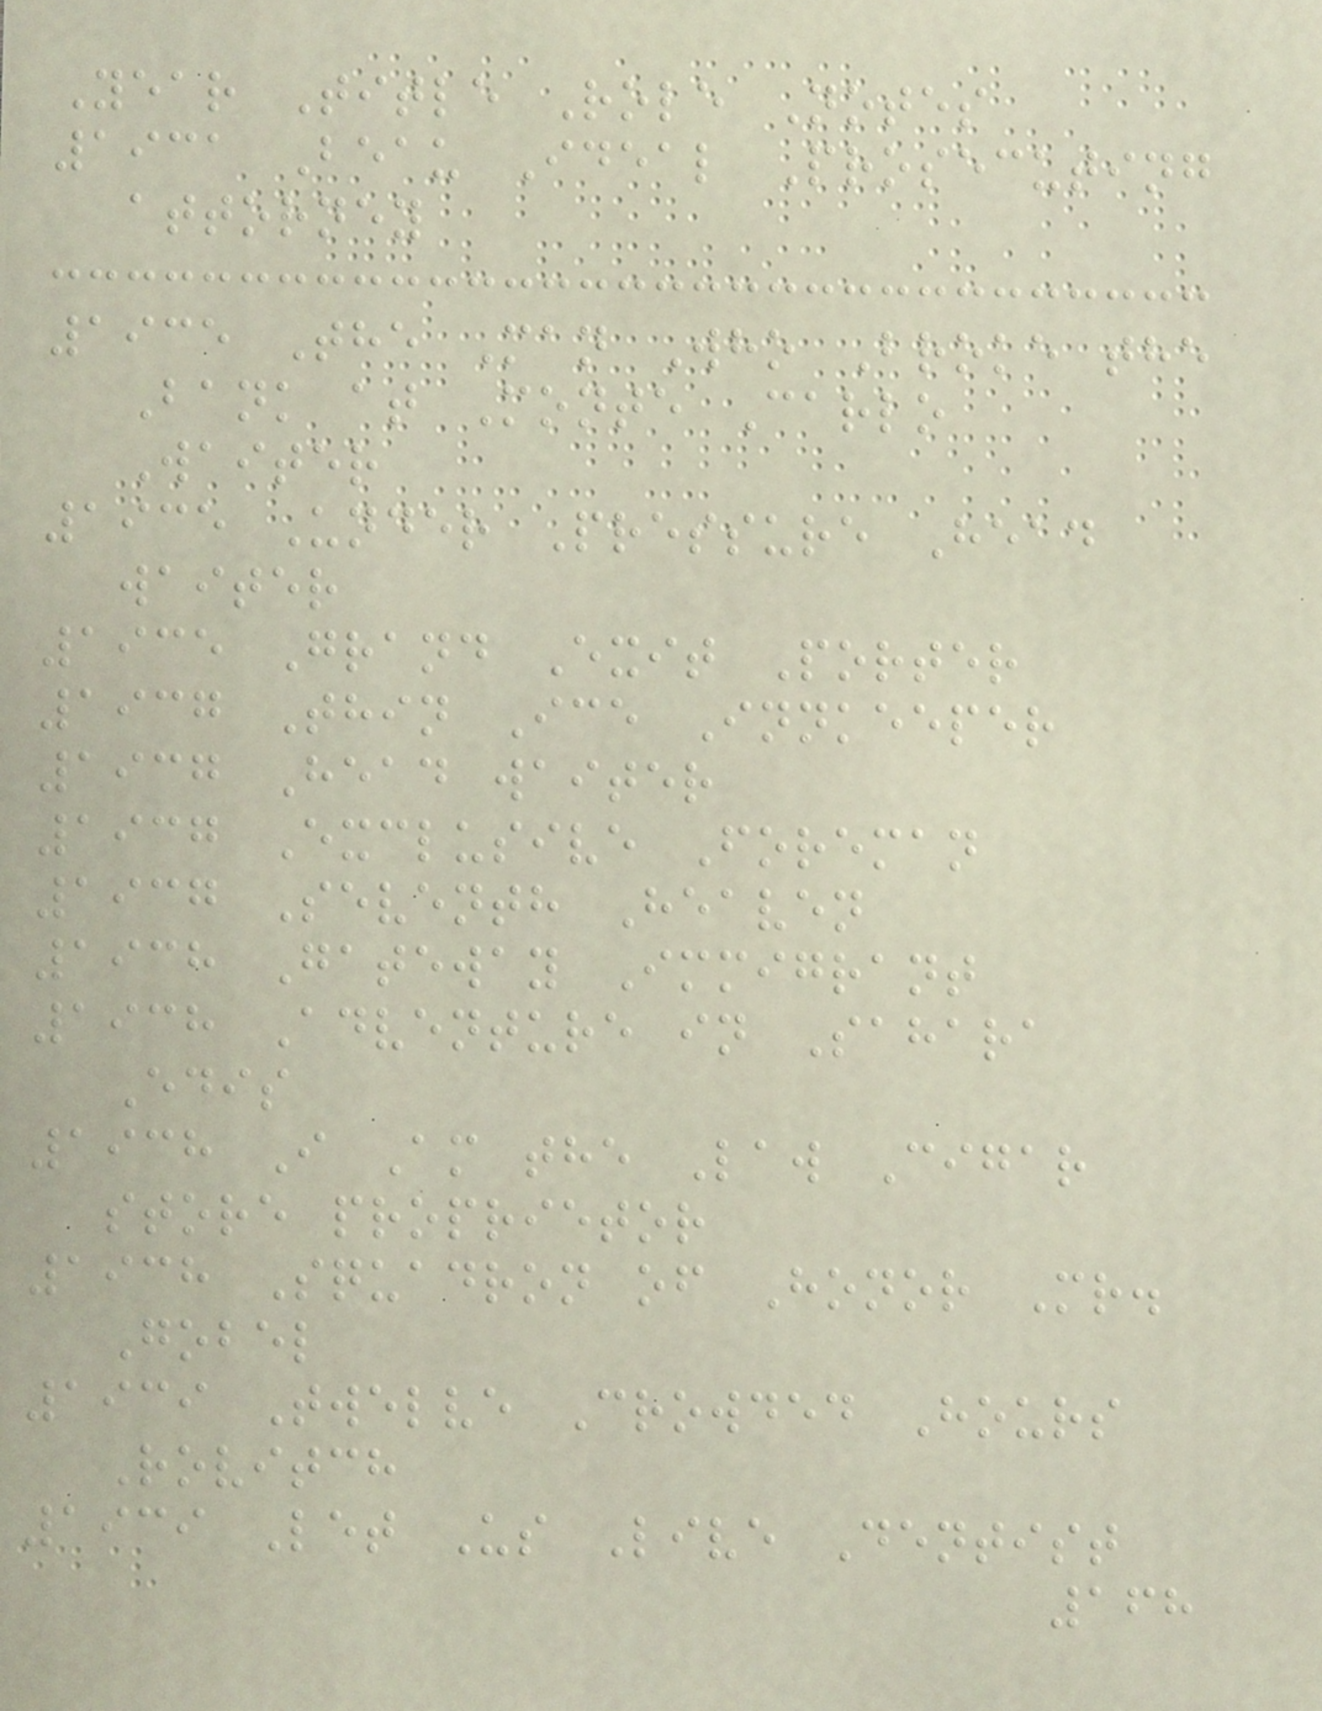Year Title Role Notes
1931 Beau Ideal Prosecuting
attorney
1935 The Man Who Broke the
Bank at Monte Carlo
Waiter
1935 Under Pressure Head
waiter
1935 Grand Exit Porter
1937 Thin Ice Innkeeper
1937 Head waiter
1937 Exclusive Foreman
1937 Seventh Heaven
1938 Gateway Immigrant
1938 Adventure in Sahara
Edis
1938 I Am the Law Cigar
store proprietor
1938 Squadron of Honor Mr.
Gobel
1939 Twelve Crowded Hours
Rovitch
1939 Let Us Live Dentist
168
